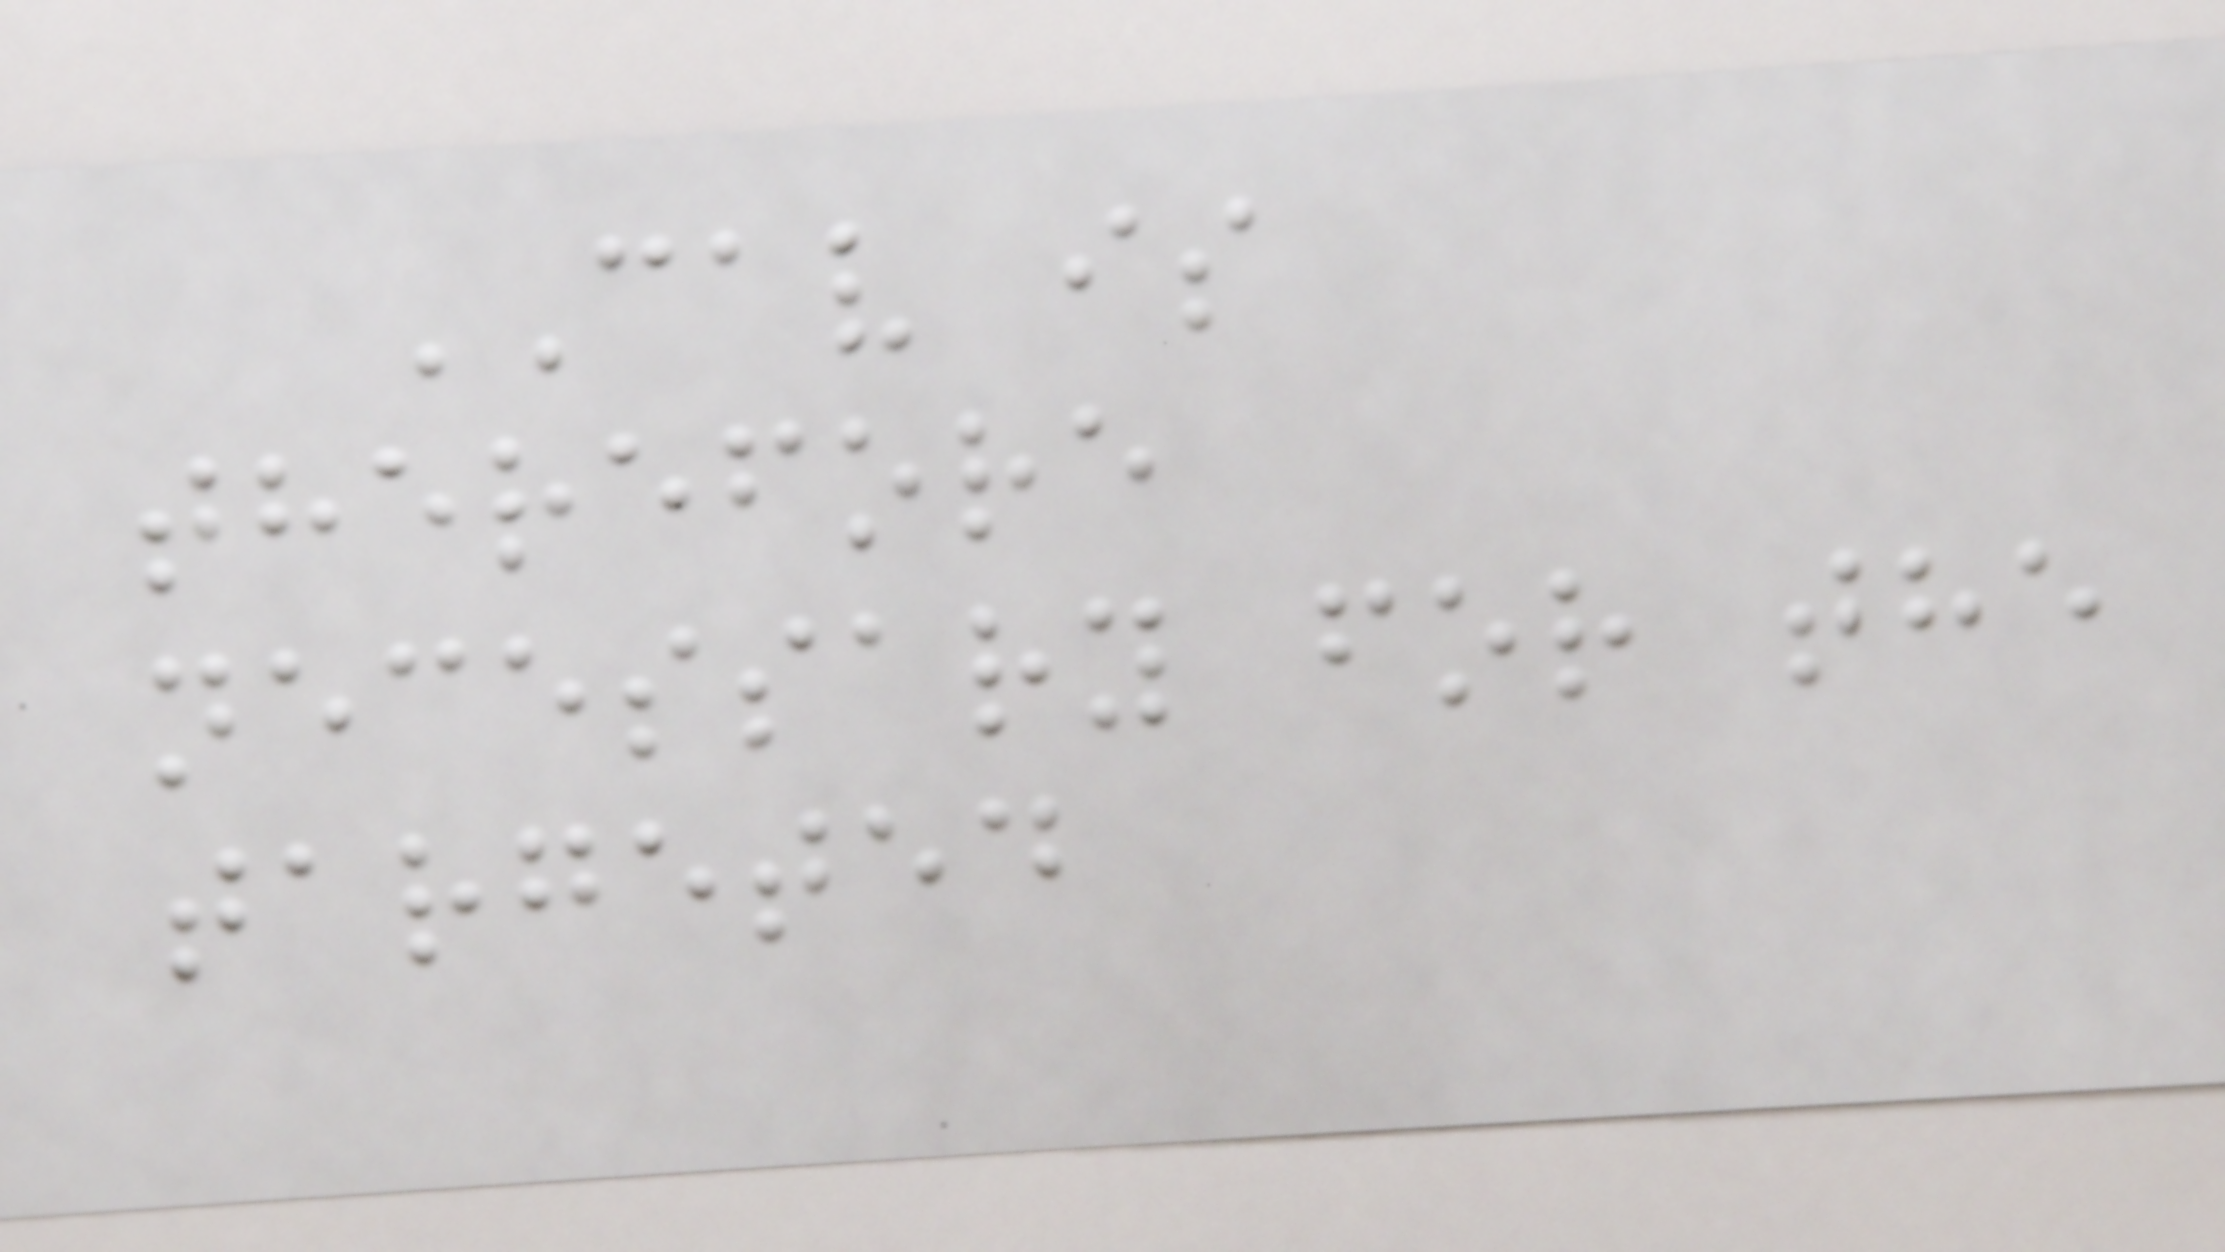CAV is
therefore
necessary for the
targeted
